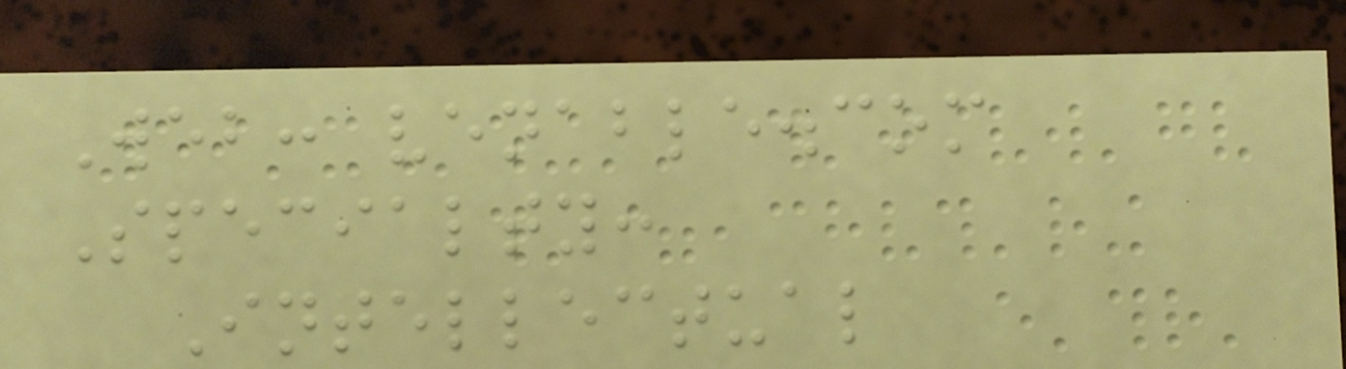Web: venable.com
Specialty:
Intellectual
